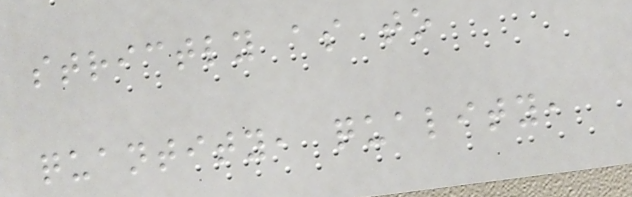strictly as to
quantity, quality,
